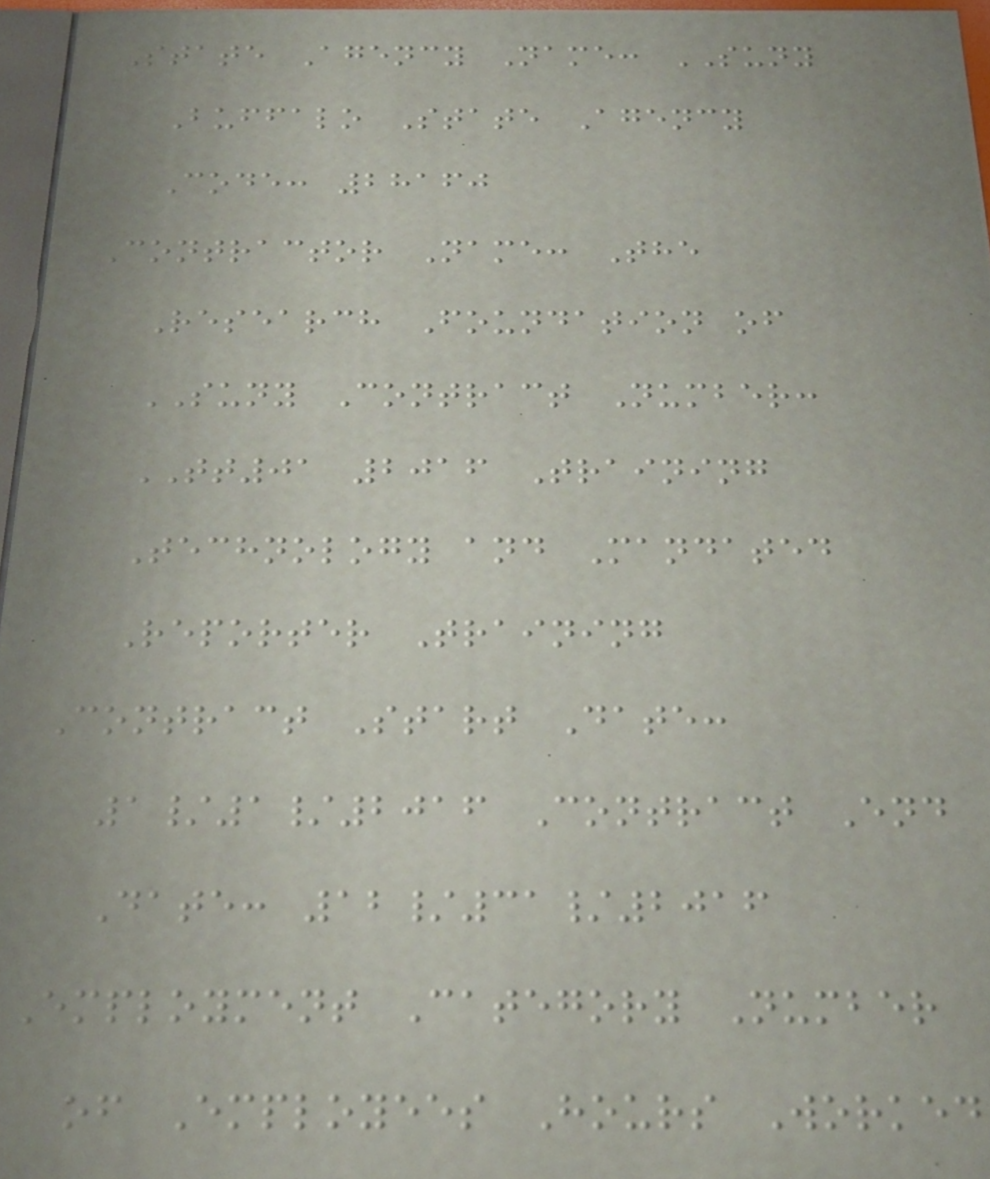State Agency Name: SUNY
Buffalo State Agency
Code: 28160
Contractor Name: The
Research Foundation of
SUNY Contract Number:
TT01 2016 Training
Technology and Mandated
Reporter Training
Contract Start Date:
1/1/2016 Contract End
Date: 12/31/2016
Employment Category Number
of Employees Hours Worked
